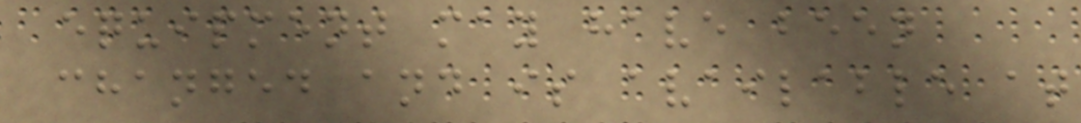equipment may have been
changed and is available at
